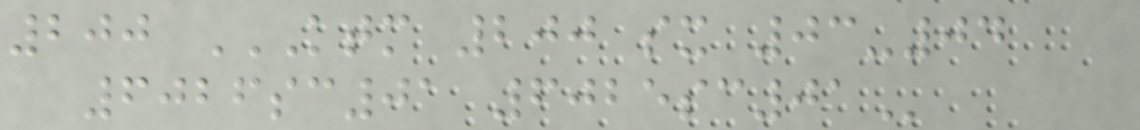200 KTM 200 SX 03-04
6026SC01 6025SC01
